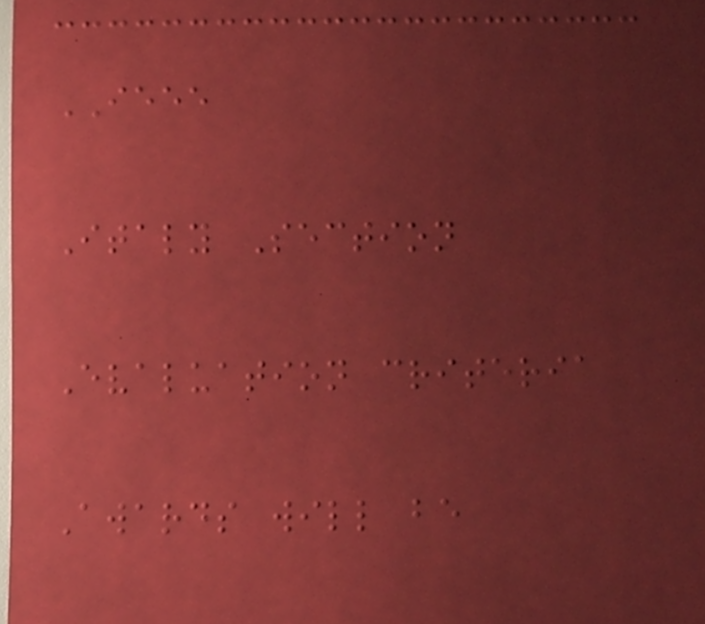IEEE
Italy Section
Evaluation criteria
Awards will be
